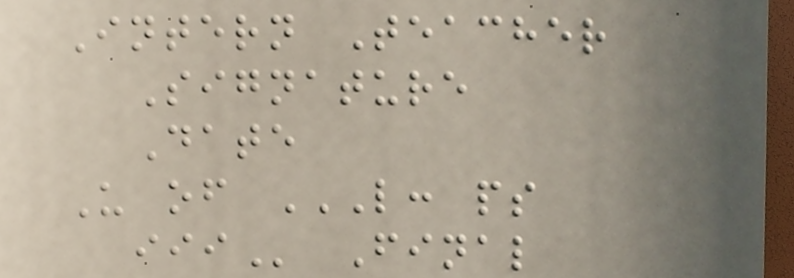Intern Teacher
Signature
Date
U of L: PS
III Final
